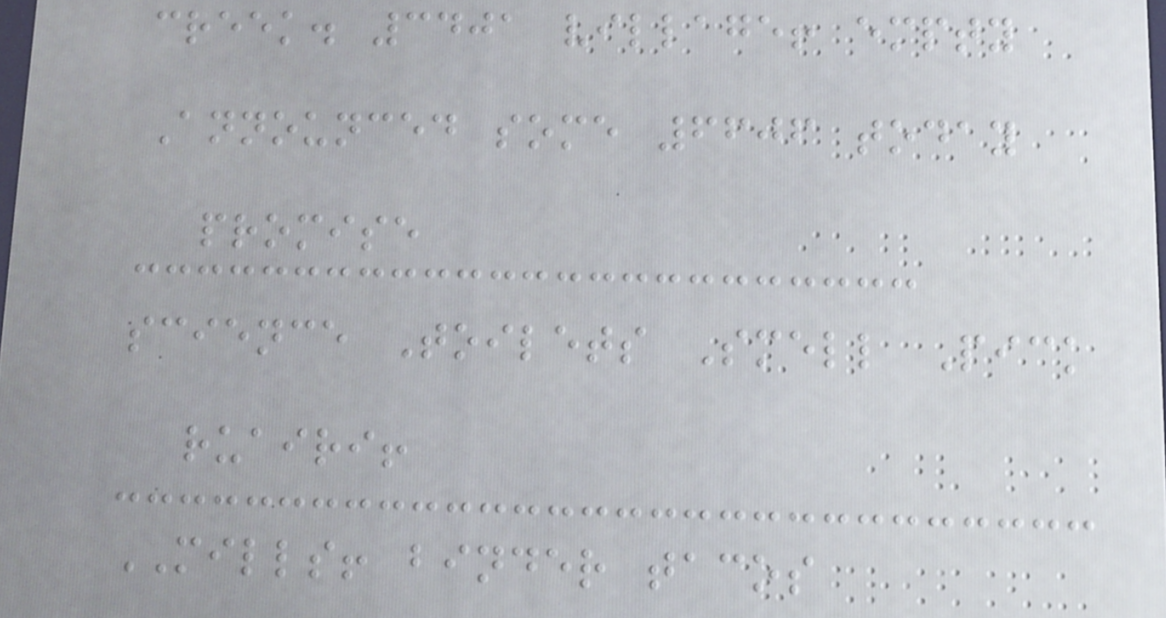creek. 3401 village! empty
Announced some 6606 today
promise
science Toilets Smell Pick
ruairi!
MILLS! binder tacos
